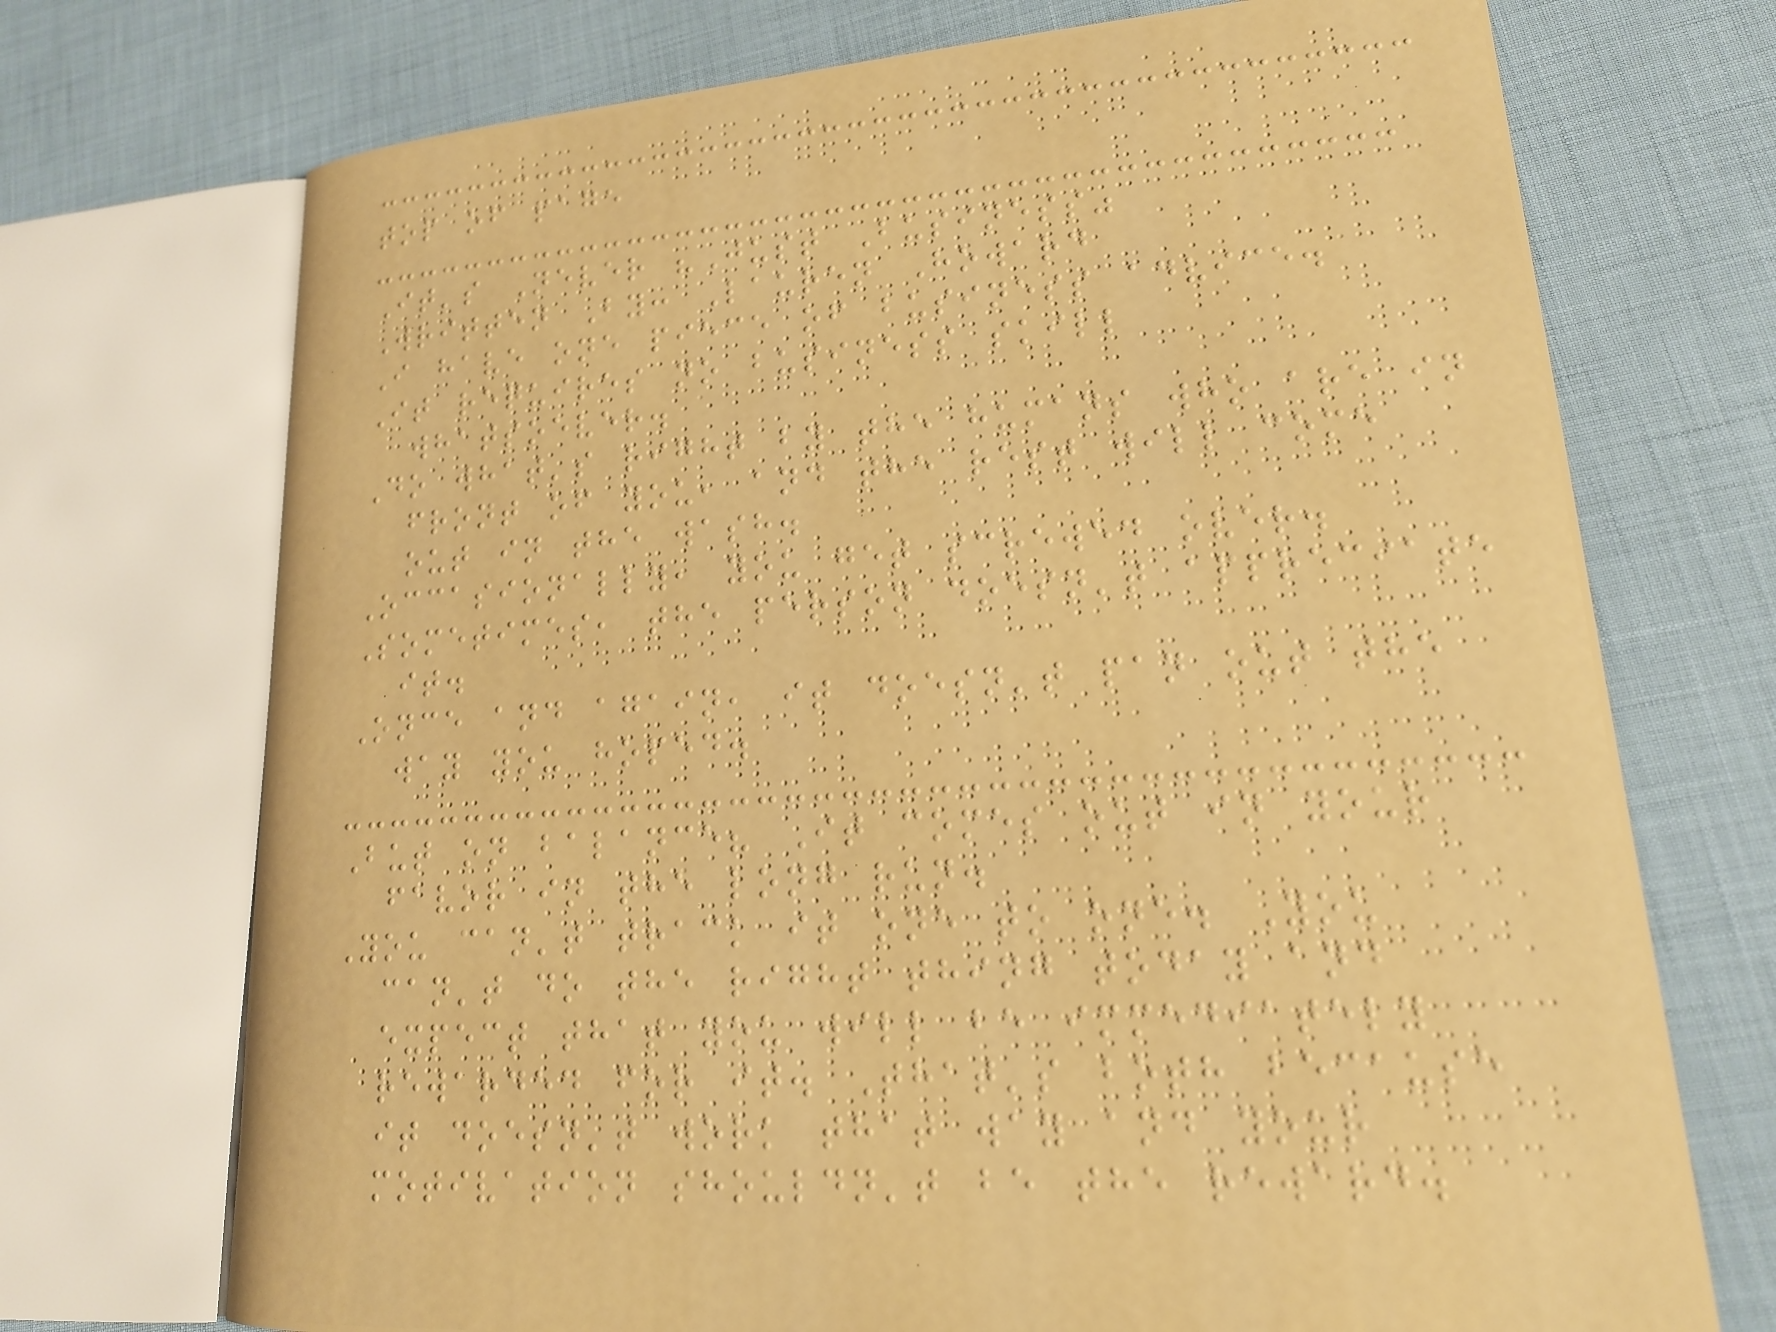top of page
It's Never "Just Business"
Written By: Lauren Howard
I have one piece of business advice.
It requires no business skill
whatsoever.
Do what's right by the humans who are in
front of you, and the rest will come
out in the wash.
Occasionally, you get screwed over.
Sometimes, the person doesn't appreciate
it.
Once and again, it doesn't pan out the
way you hoped.
But on balance? It comes out in your
favor in the long run.
You can't track it one to one. You
can't do the right thing today and
expect that you will be immediately
rewarded for it. That's both because
it doesn't work that way and your
motivation shouldn't be the reward.
